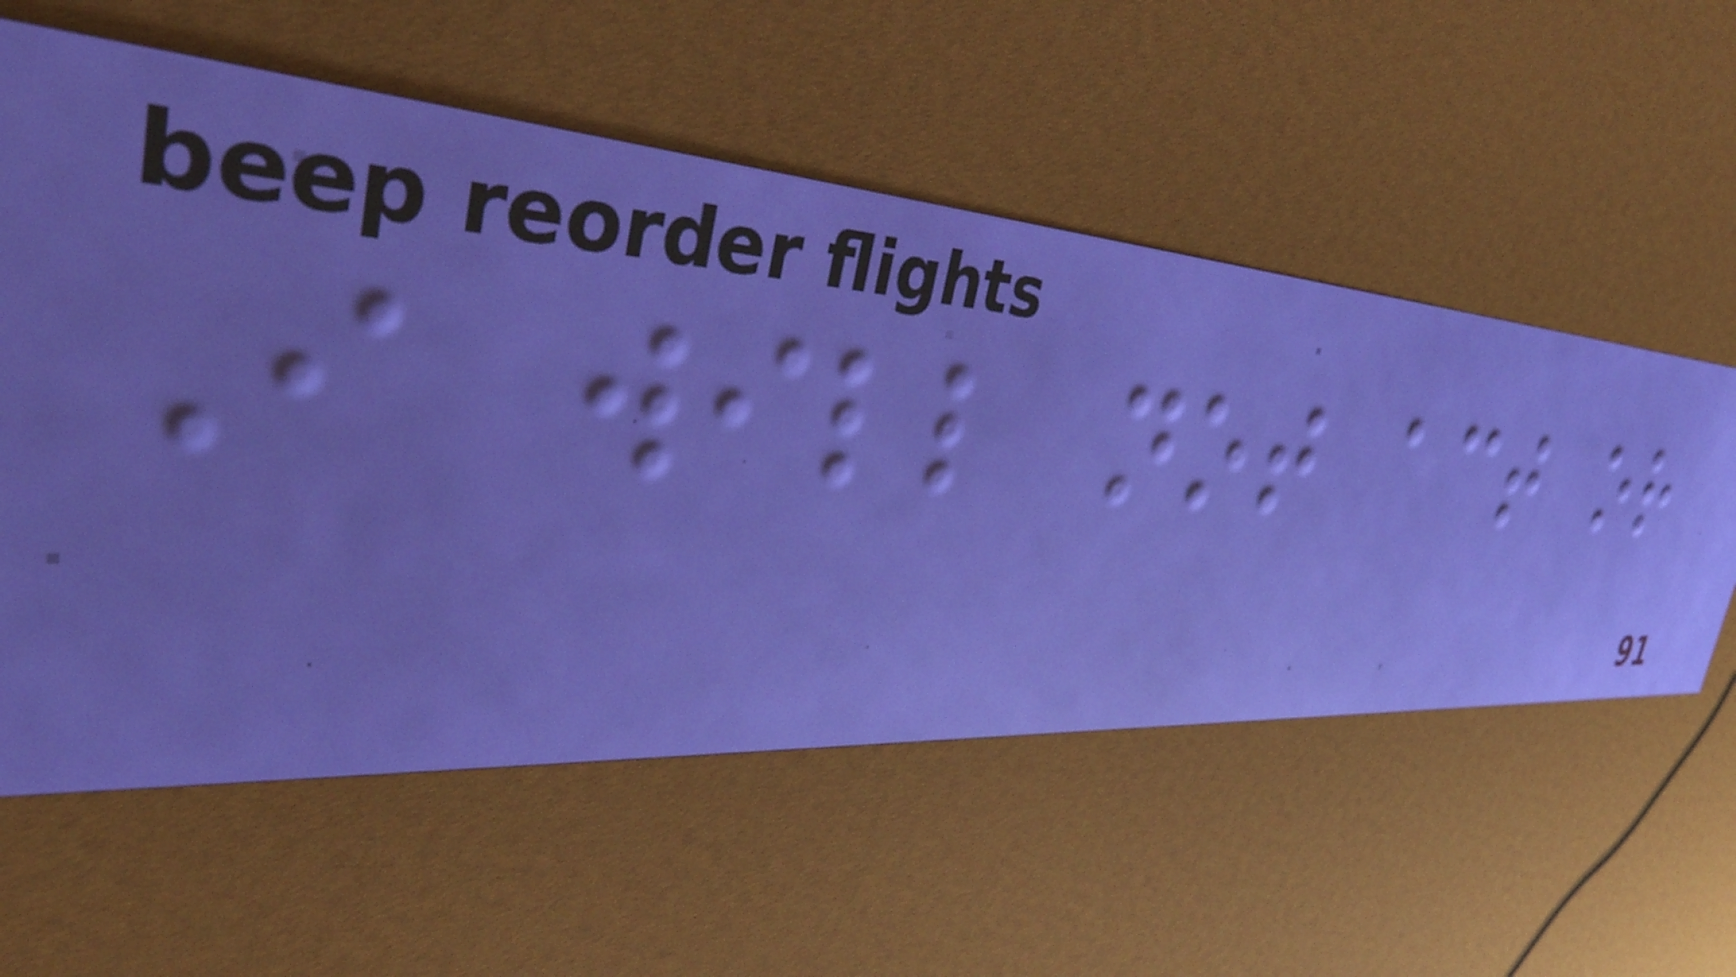I will not act or
